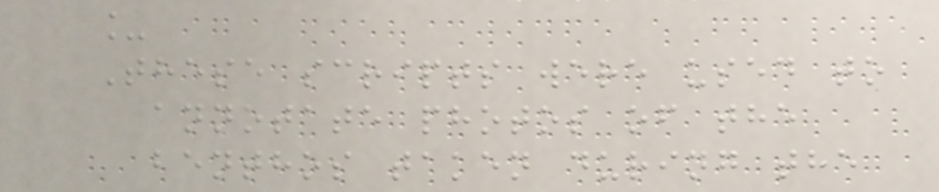_
These scripts were used to
annotate photos of the
benthos taken during the
